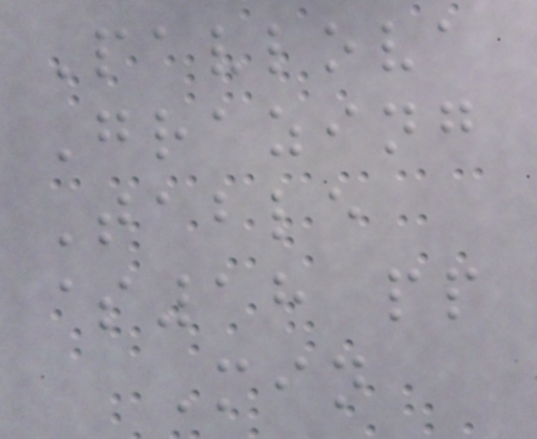Pavlova
Grazing
Table
$18 pp
Min
